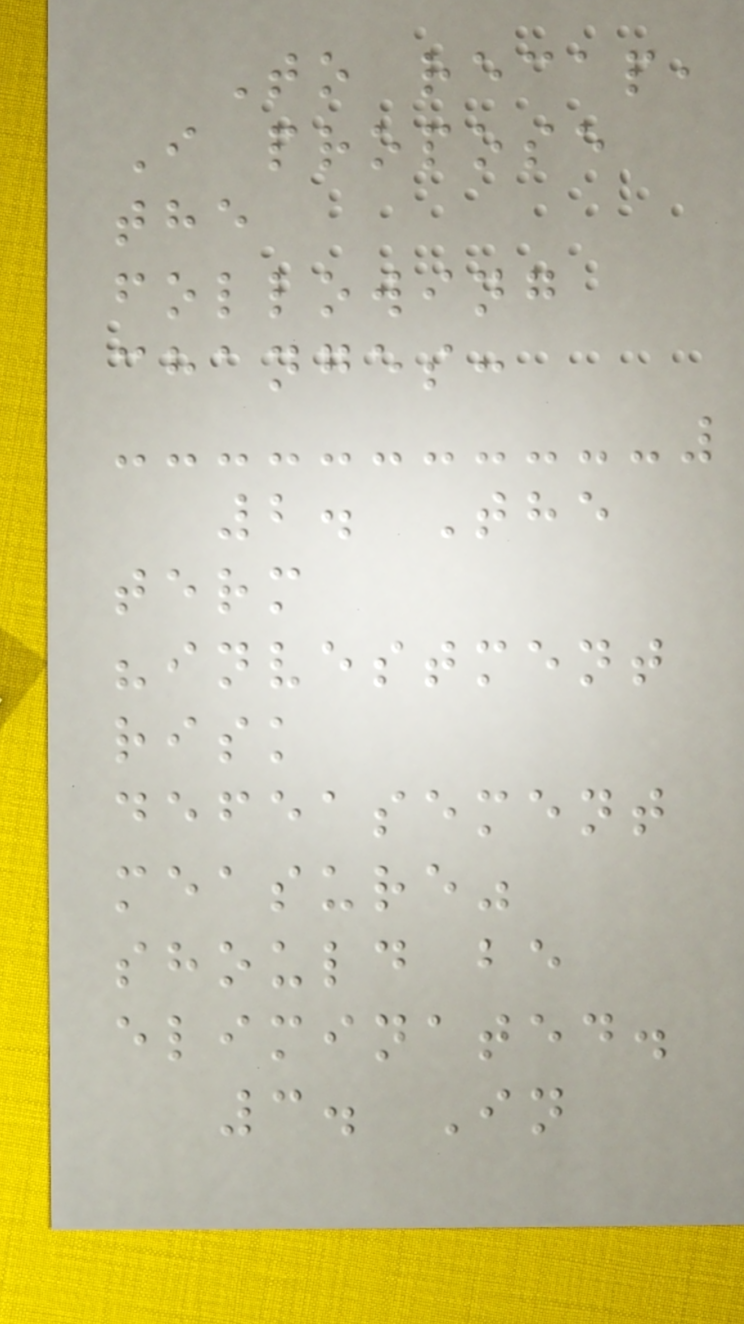To recap,
I propose
the
following
changes:
2. The
term
"investment
risk
defeasement
measure"
should be
eliminated.
3. In
